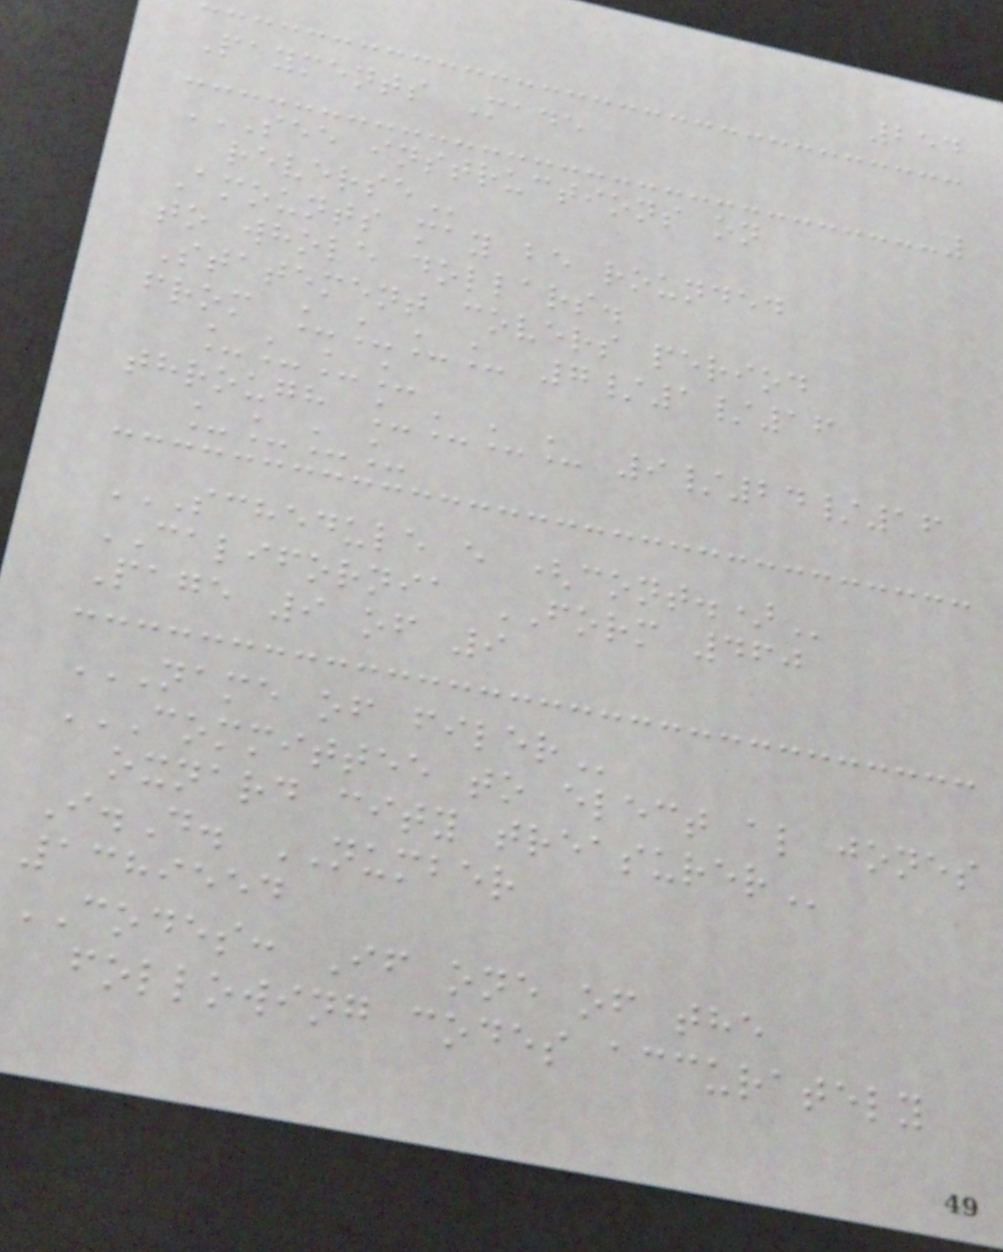254
Payments Made
SEE INSTRUCTIONS ON
REVERSE
Amounts may be rounded
to whole dollars.
Statement covers period
from ____ 7/1/16
____
through ____ 9/24/16
____
SCHEDULE E (CONT.)
CALIFORNIA FORM 460
Page 9 of 9
NAME OF FILER
COMMITTEE TO ELECT AL JONES
OXNARD CITY TREASURER
I.D. NUMBER
1389554
CODES: If one of the
following codes accurately
